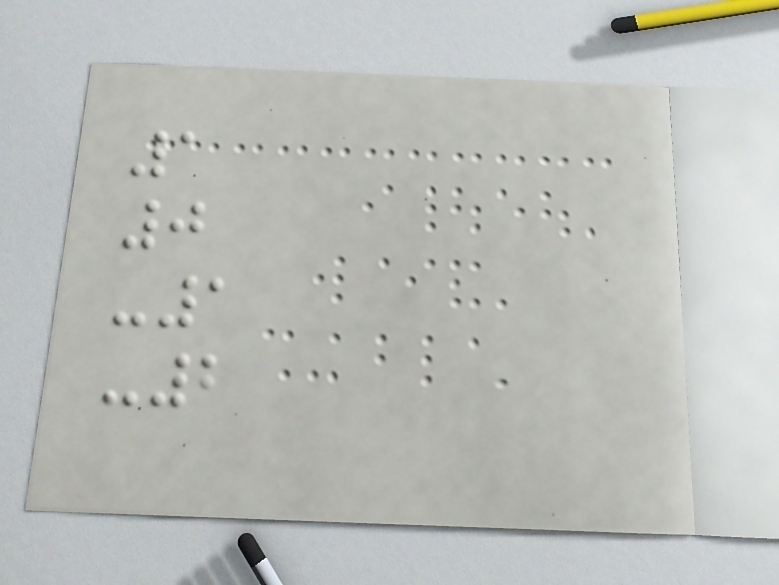1
0
-1
-2
